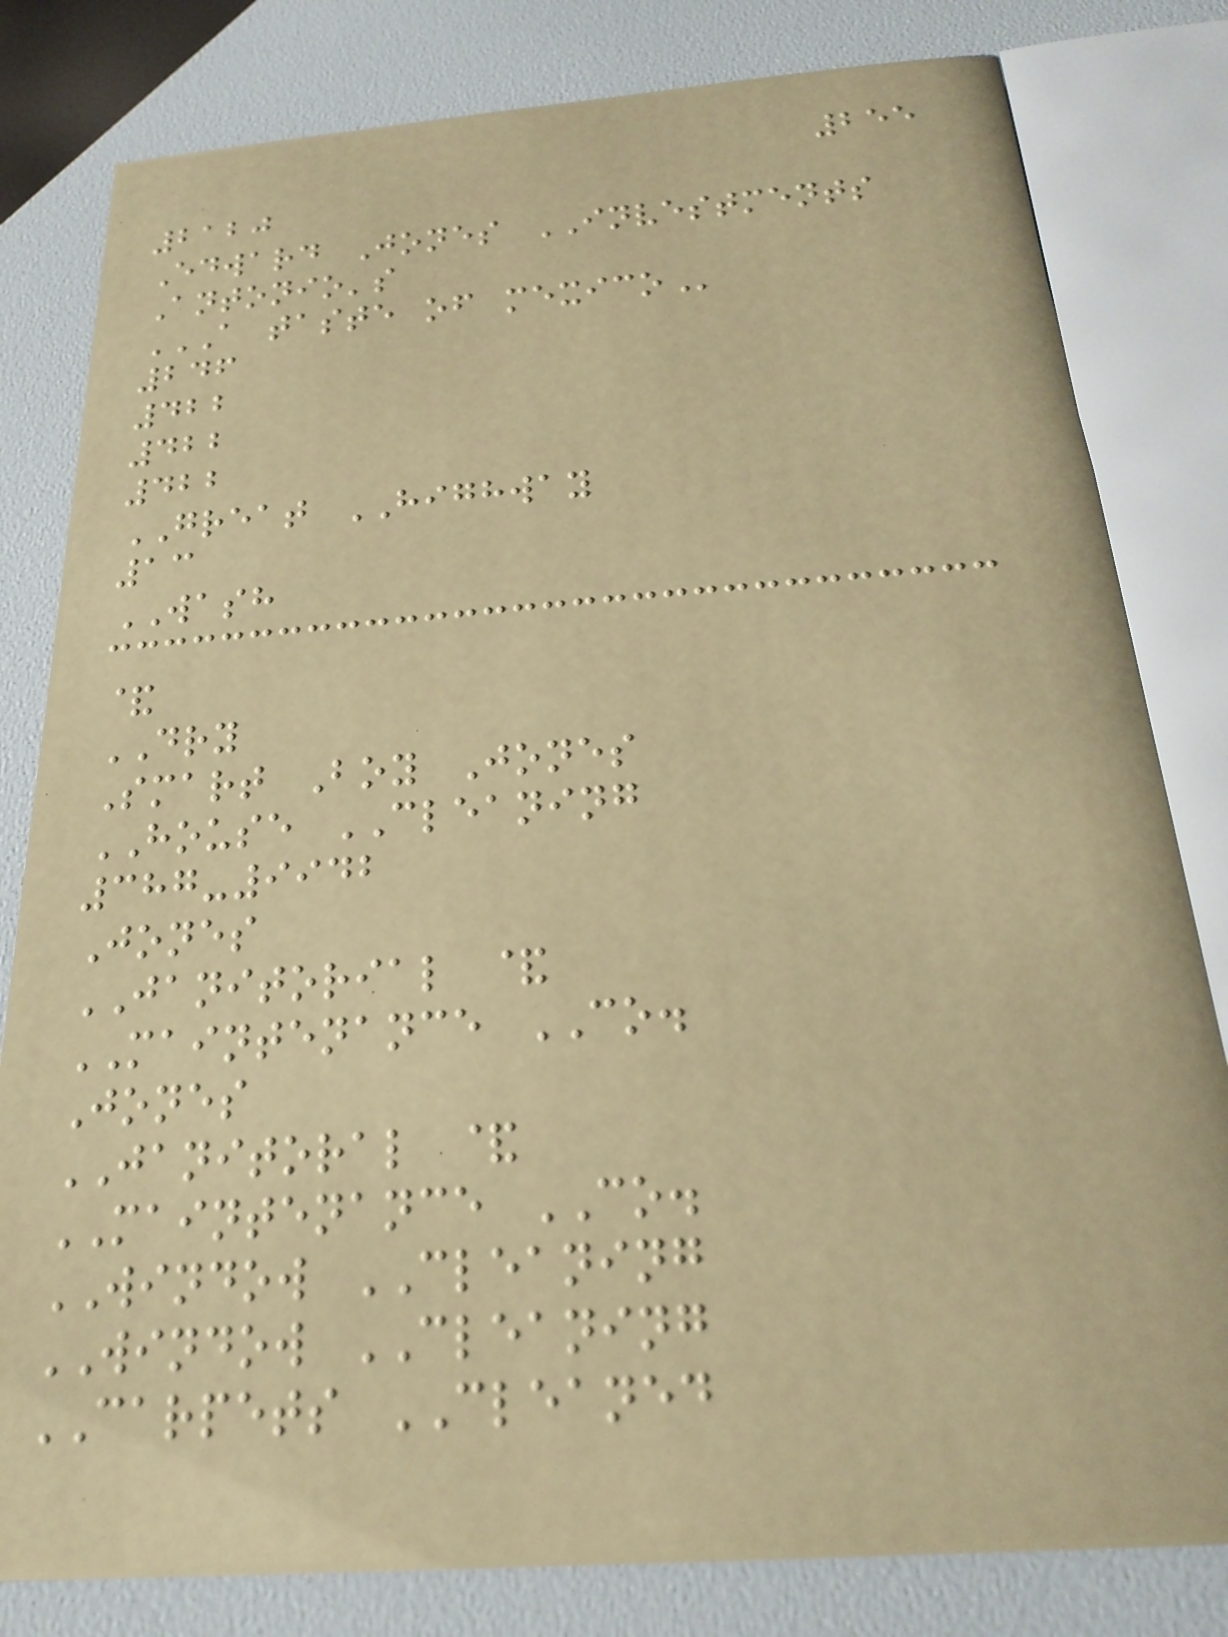255
2120
Edward Jones INVESTMENTS
Antonio's
A TASTE OF MEXICO
246
422
422
422
GREAT HIGHWAY
13
WASH
&
DRY
Smart Boy Jones
HOUSE CLEANING
387-9942
Jones
JANITORIAL &
MAINTENANCE CO.
Jones
JANITORAL &
MAINTENANCE CO.
WINDOW CLEANING
WINDOW CLEANING
CARPETS CLEANED
